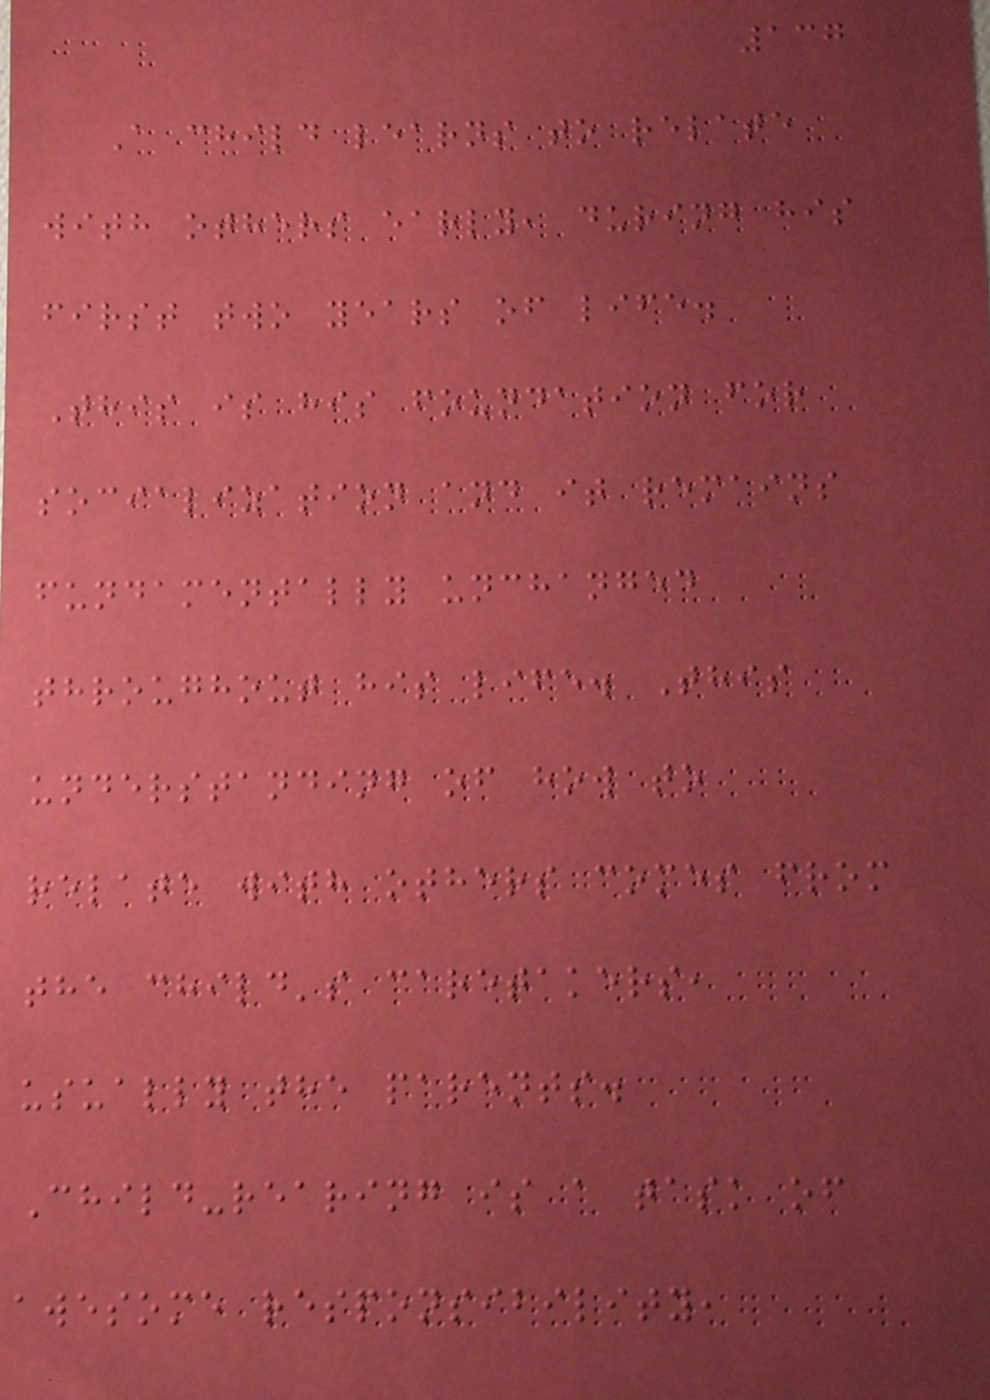137
A child learns to relate
with others early, during his
first two years of life.
This is his foundation for
socialization and it remains
fundamentally unchanged
throughout his life. This
understanding of how to
relate with others comes from
the child's caretakers,
usually the parents.
Child-rearing is a task of
awesome responsibility,
